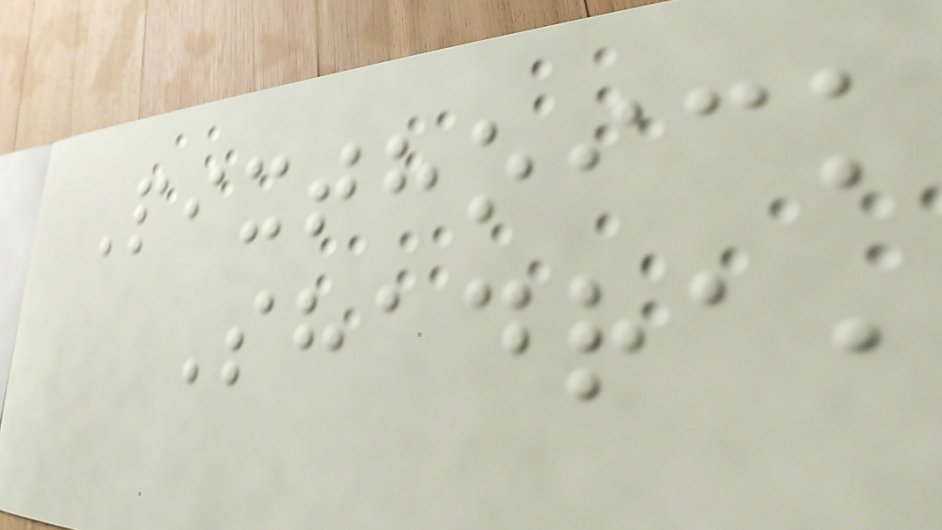Pixthoick
Shadra,
